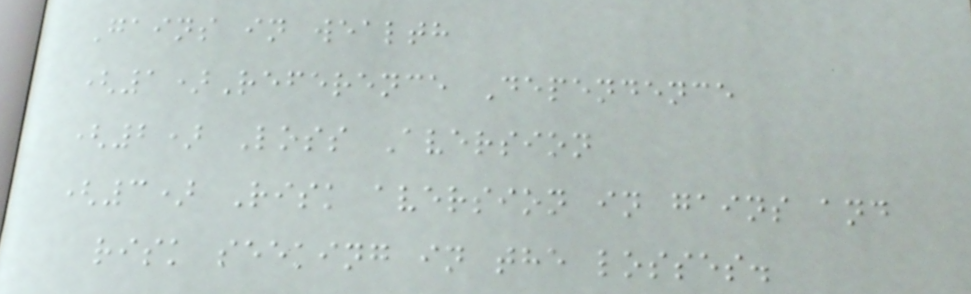Gains in wealth
(1)Reference Dependence
(2) Loss Aversion
(3) Risk aversion in gains and
risk seeking in the losses.
